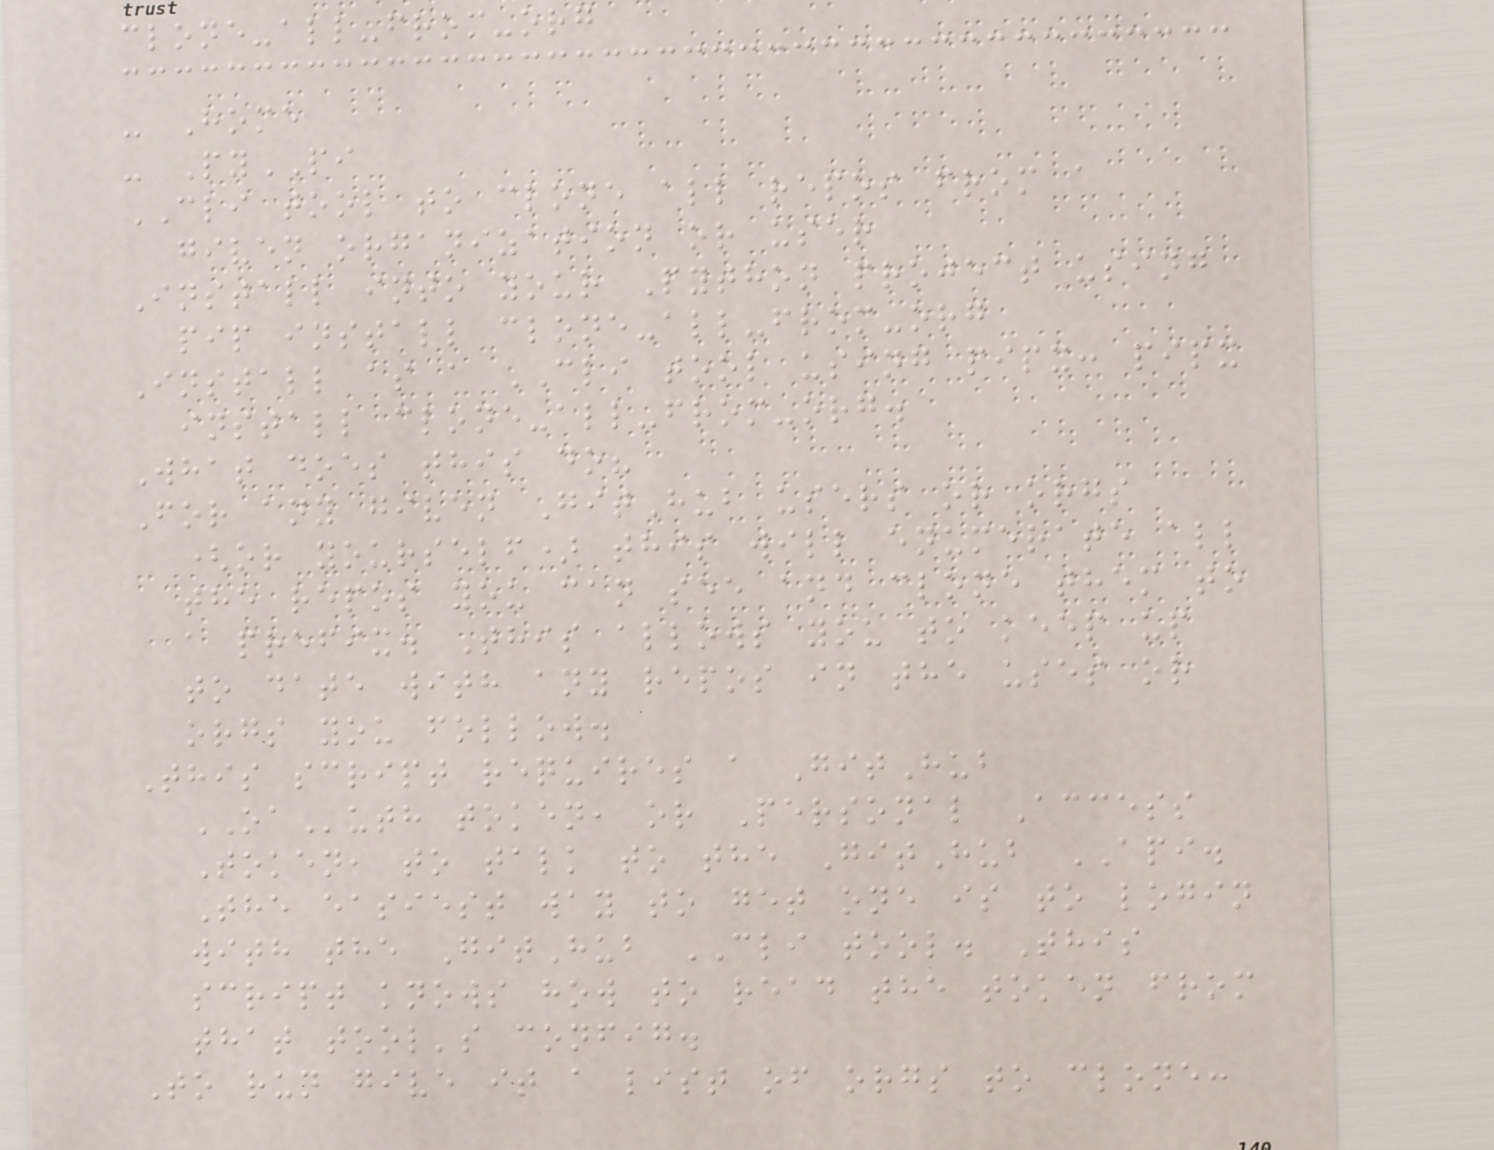clone-all-from-org
- Home
- PyPI
CLI tool to clone all repos from a
given organization or user
Install into your Python project using
pip install clone-all-from-org
Install as a CLI tool using pipx: pipx
install clone-all-from-org.
What does this do?
For any given GitHub users or orgs
(or yourself) this will enumerate all
the repos you can see and clone them to
a prefix. This allows you to keep up
to date with any repos in the uses or
orgs you follow.
This script requires a GitHub
OAuth token, or Personal Access
Token, to talk to the GitHub API.
The easiest way to get one is to login
with the GitHub CLI tool. This
script knows how to read the token from
that tool's config.
To run give it a list of orgs to clone:
